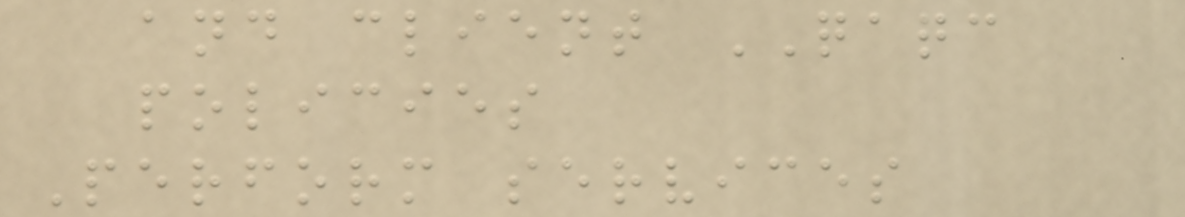and client QAQC
policies
Perform services
